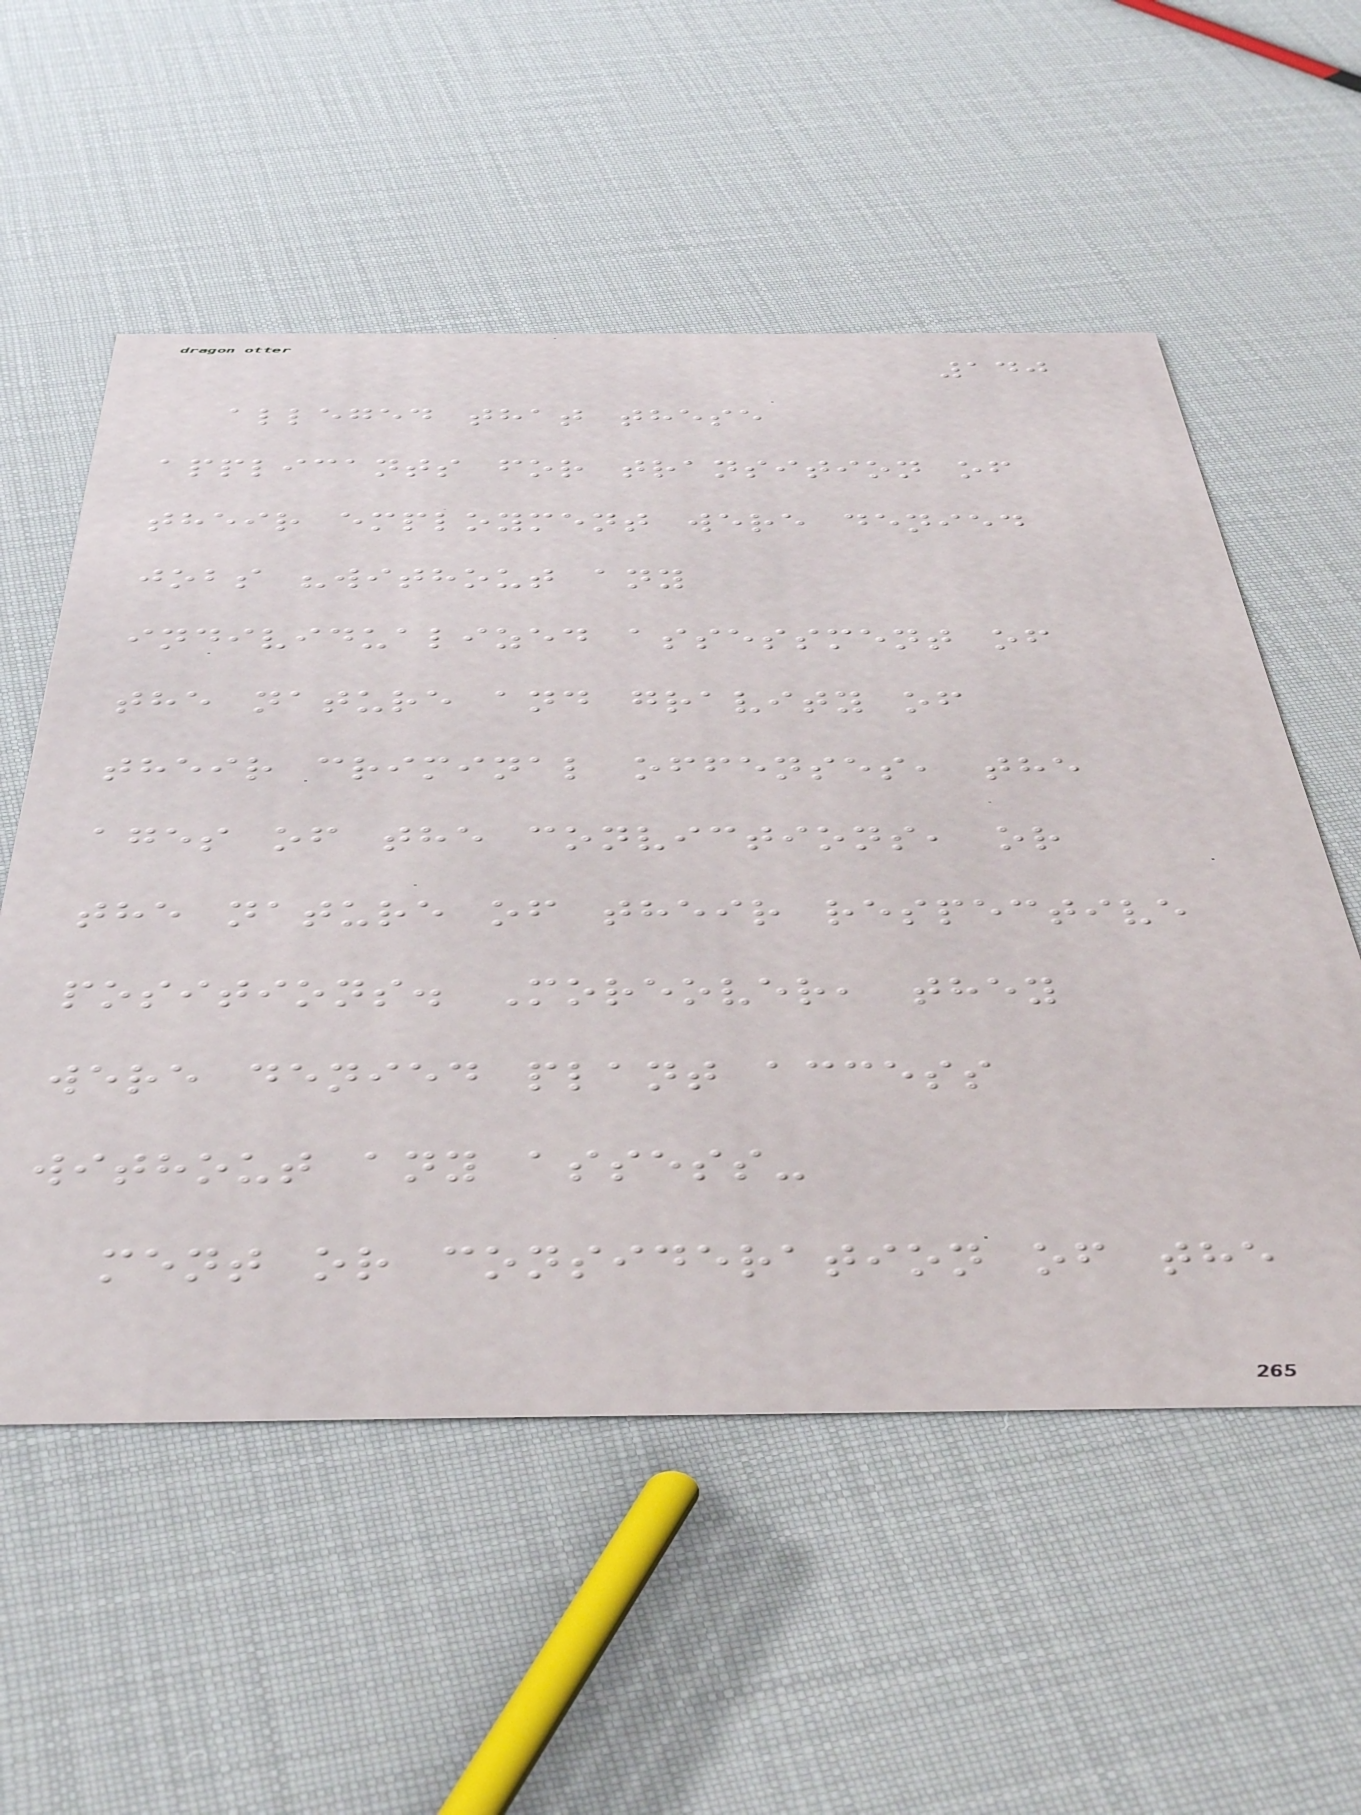140
alleged that these
applicants for transition of
their employment were denied
jobs "without any
individualized assessment of
the nature and gravity of
their criminal offenses, the
ages of the convictions, or
the nature of their respective
positions. Moreover, they
were denied plant access
without any assess-
ment or consideration of the
